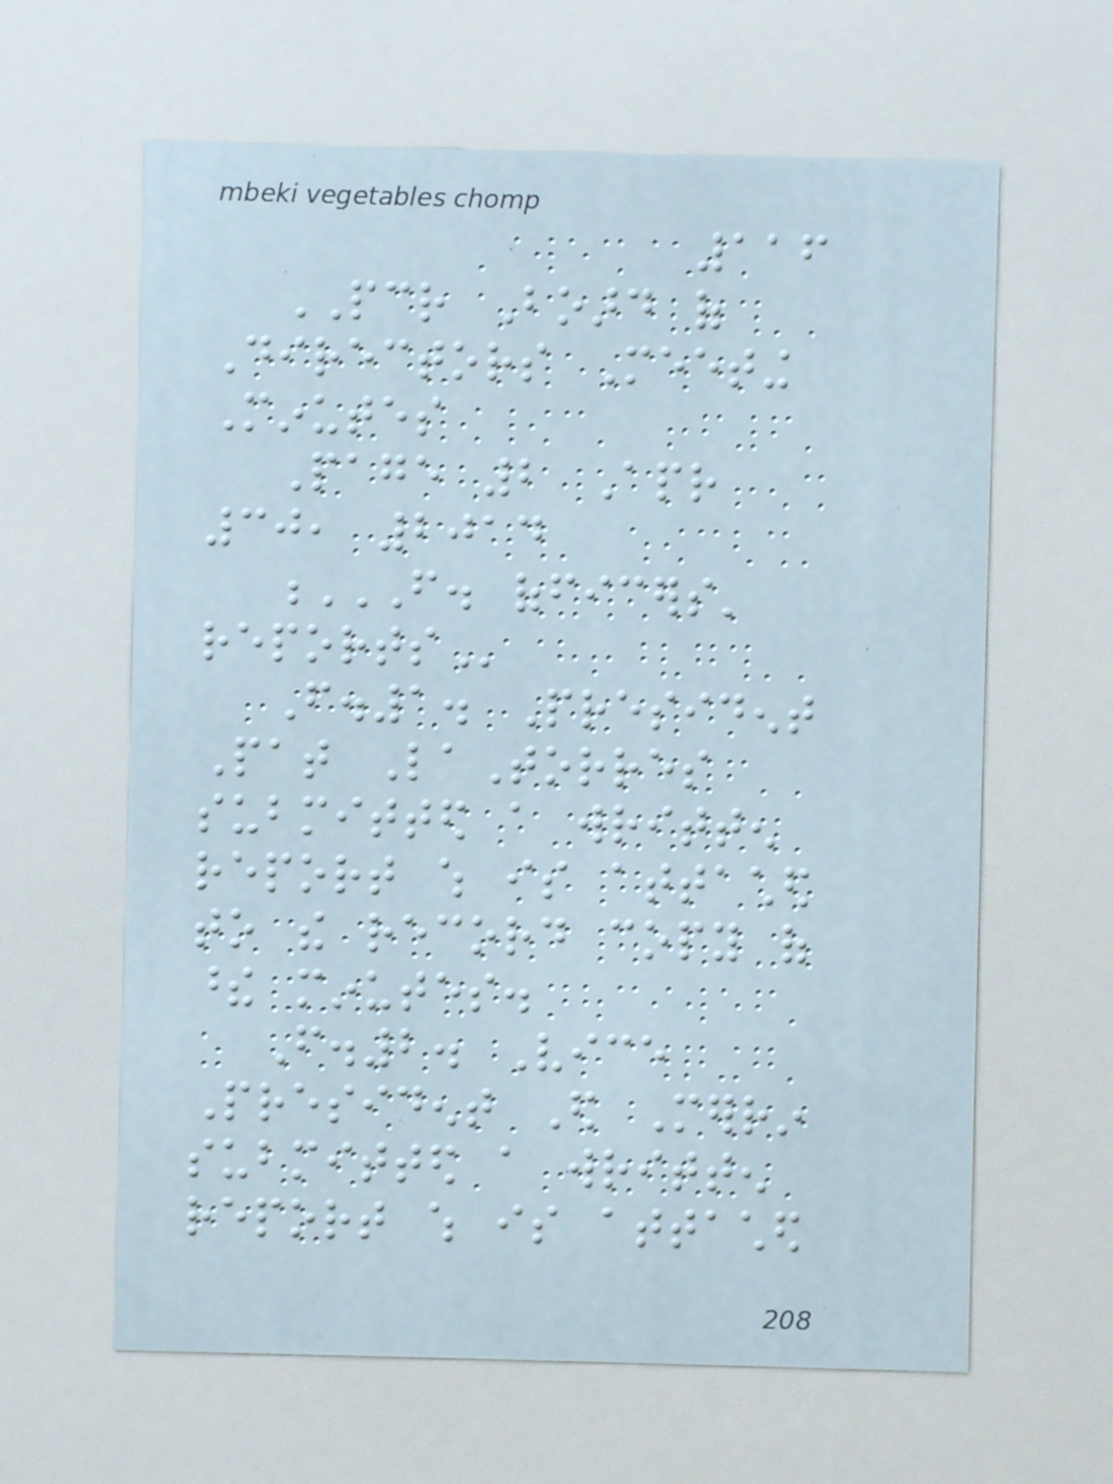116
PCR Board of
Directors Meeting
Minutes
Page 2 Apr
30, 2014
F. OFFICERS'
REPORTS
F.1. President
Pat LaTorres
submitted a written
report which is attached
to the record copy of
these minutes.
F.2. Vice
President Ed Merrin
submitted a written
report which is attached
